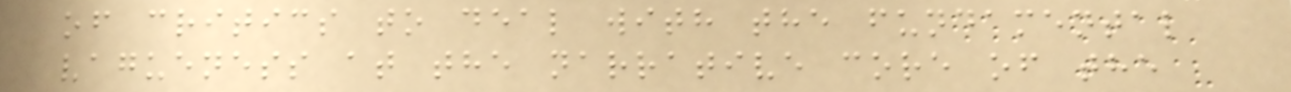of critics to deal with the fundamental
vagueness at the narrative core of the
